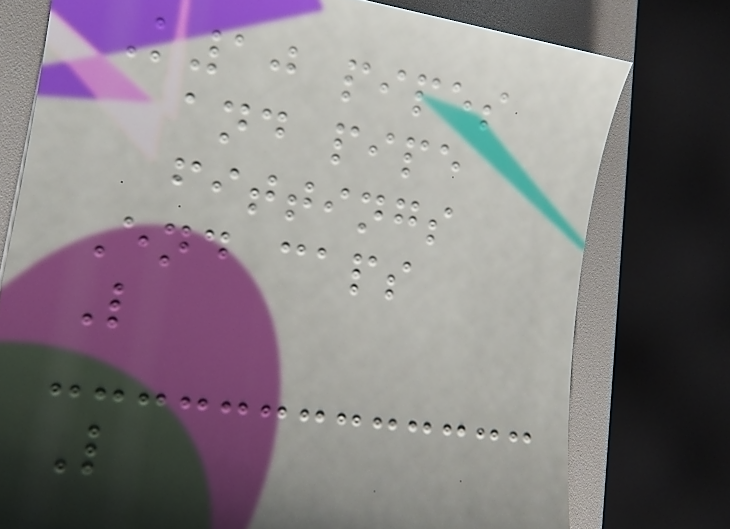K10 pipes
and pipe
fittings
End caps
L
L
